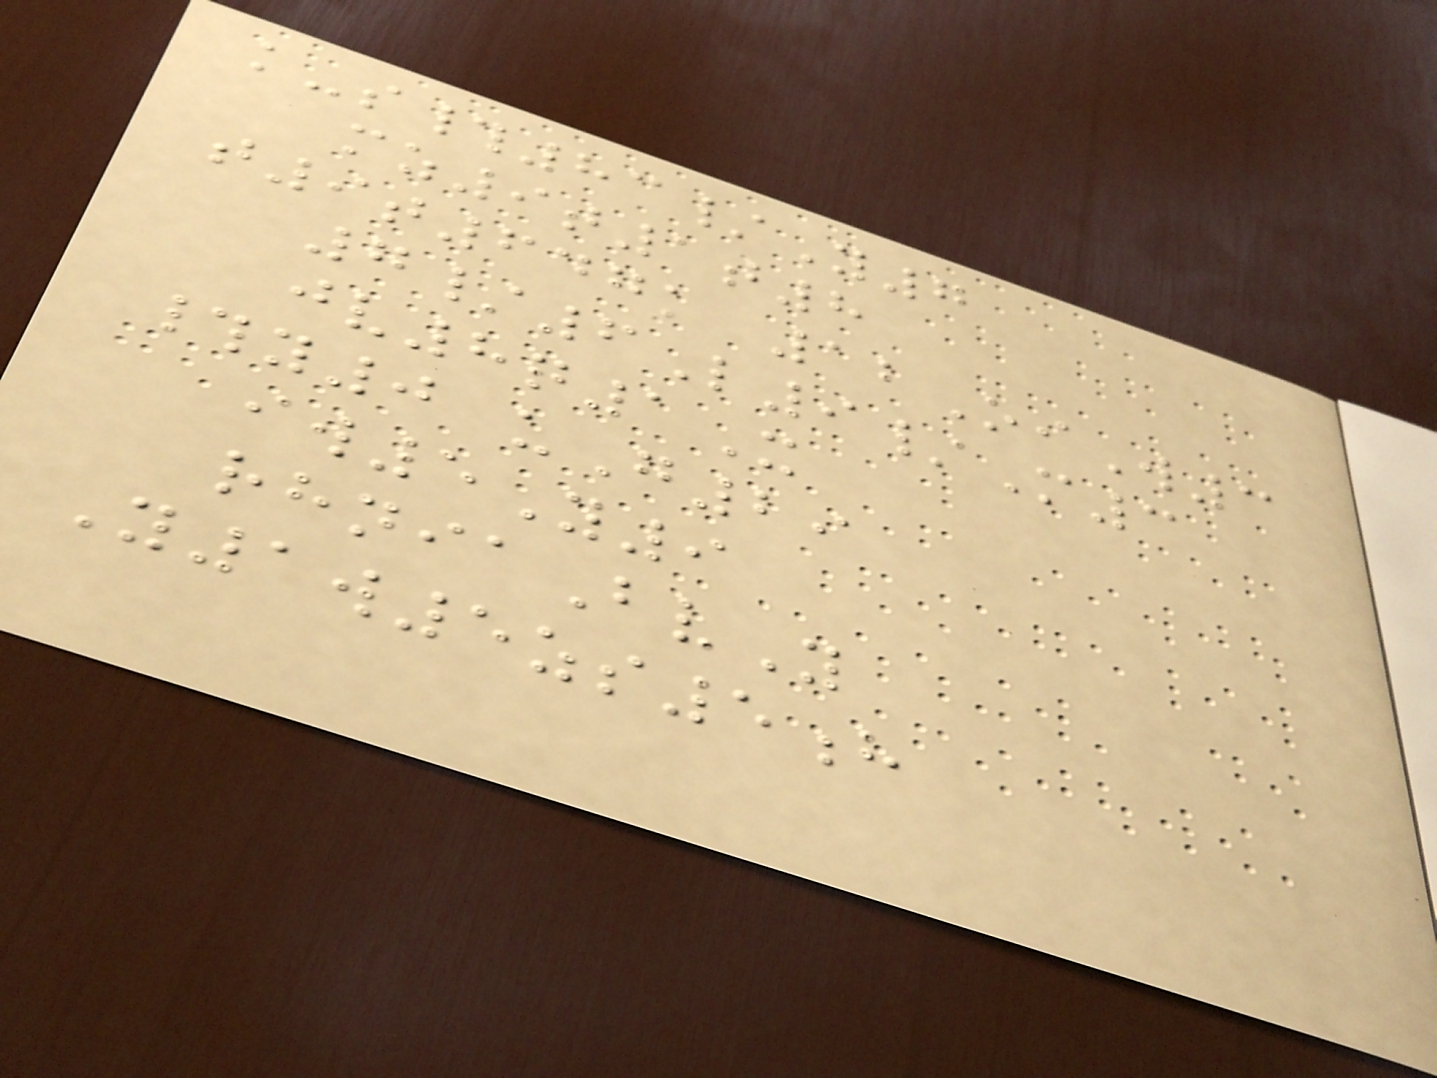k-s#83/Y7
mz9t1t8
t9t647k 12OiW3
7/6L9/M3
jv8q1X
#y0 uG29
iw5Y9
rhniaBvY
Y1w5zs5h
